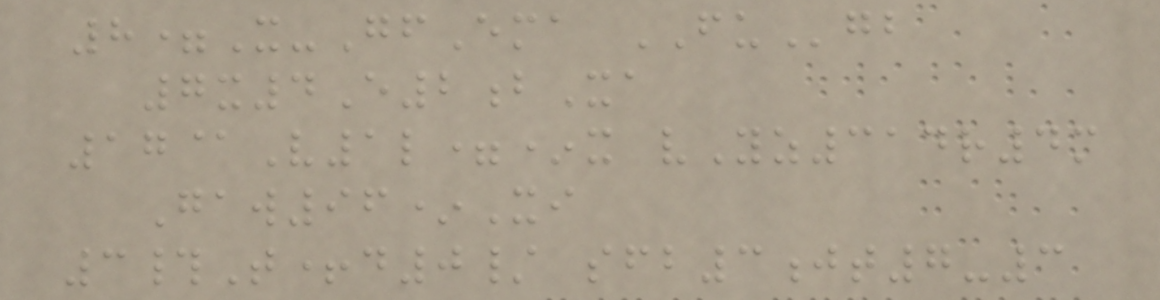8=X-GfEma FUgb
7x4E2bXa
17@V1l=*x vYz314r4m
Gaw96*Xi
3#T+d0/ sfb3jt7-3
